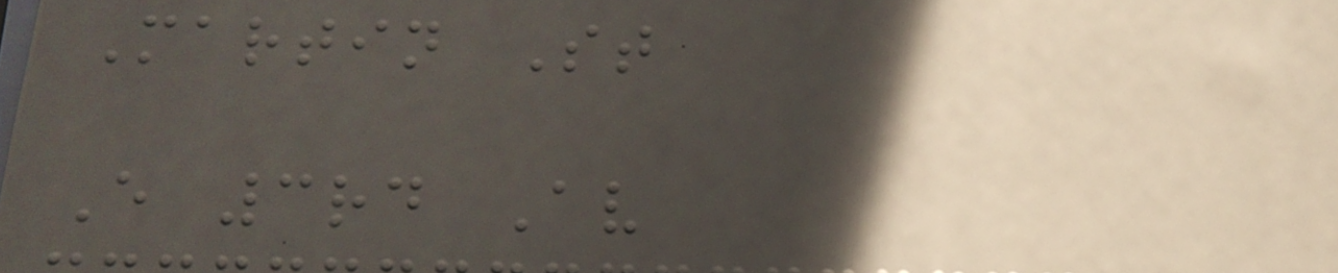Martin St
E 3rd Av
